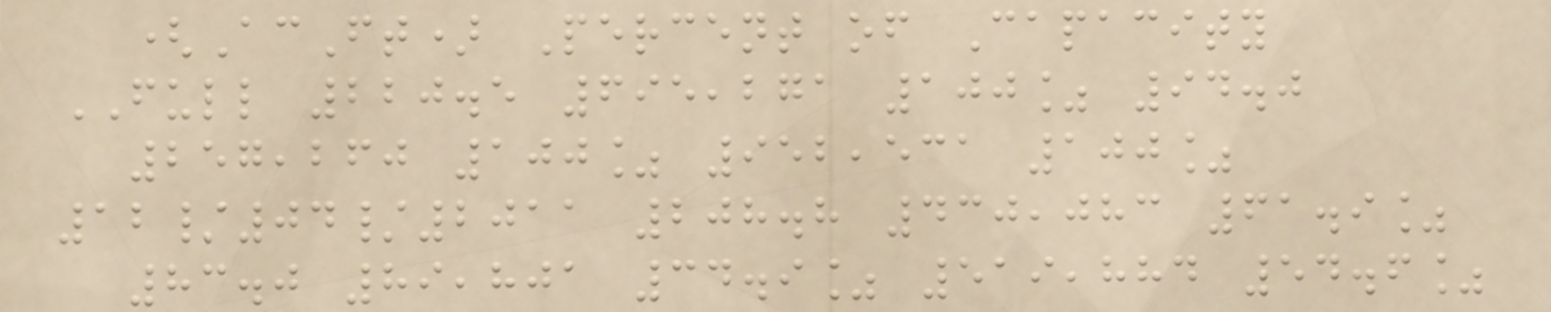(AcFt) Percent of Capacity
FULL 220.5 695,271 100% 94.0
257,260 100% 952,531 100%
12/04/2011 208.8 430,083 61.9%
83.0 89,801 34.9% 519,884 54.6%
